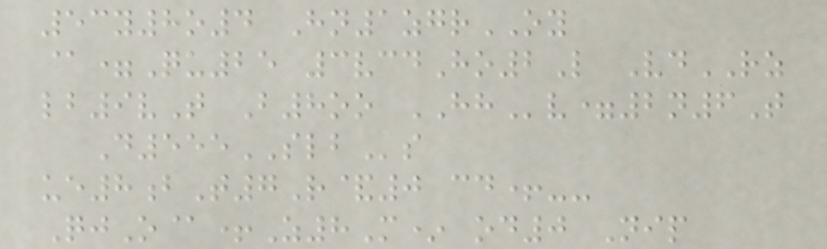53y8o4 Hn1zgrOY
@=Qu25 3vcdHo2L VdRZ
lb9vT B8oo HHv=2n6T
D555SLBs
ue8bT7R&0 cd+--
QjO@+Z8M* od0 Nip
